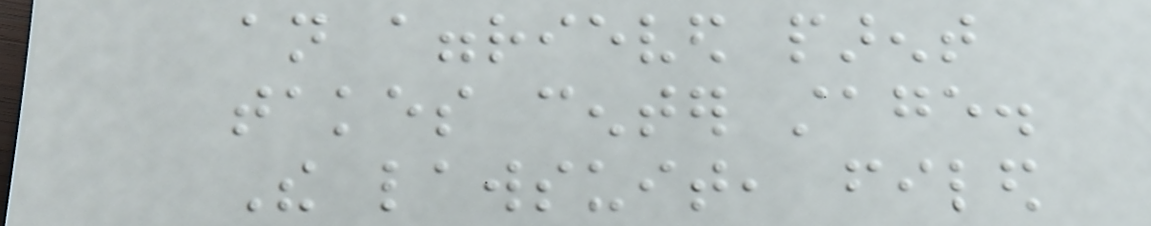an aggrieved parent
takes center stage.
The lawsuit, filed
